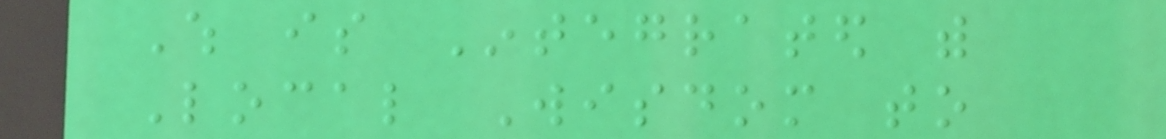Which is Integrated with
Local Wisdom to
